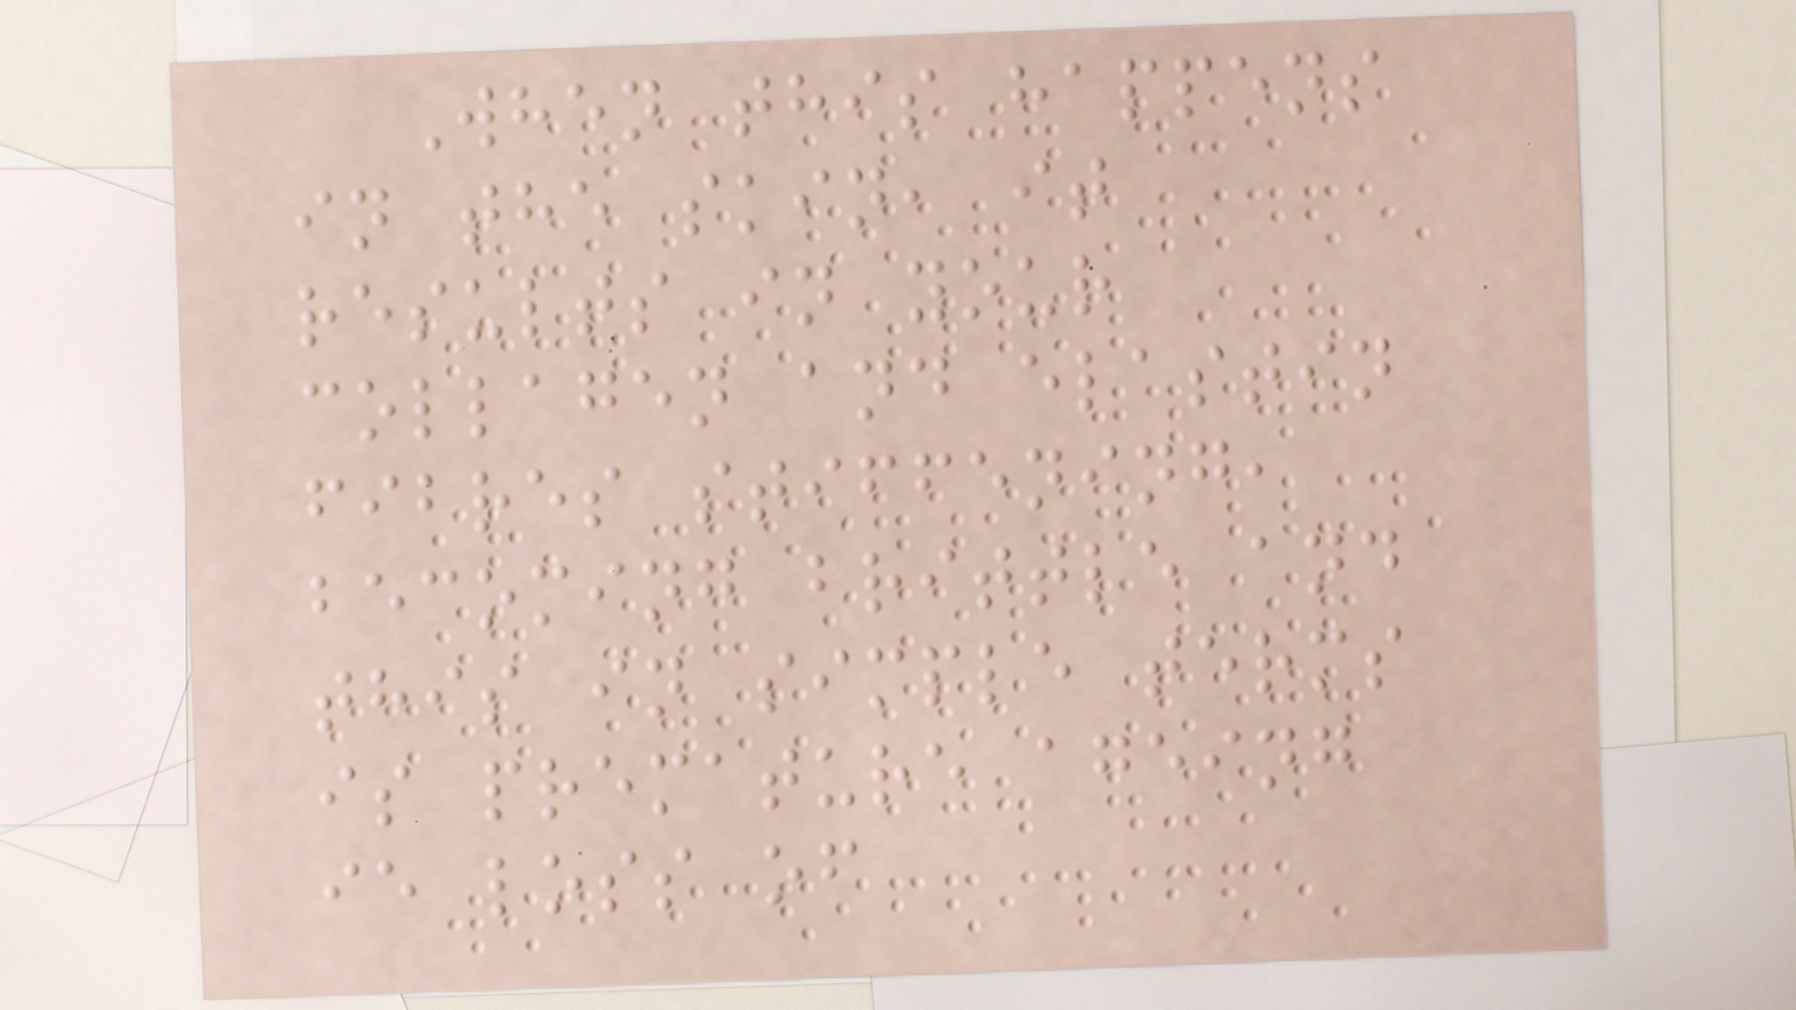When this happens
in the skin, it
results in your
collagen and elastin
fibres stiffening,
becoming brittle and
this in simple terms
is premature ageing
ie loss of
